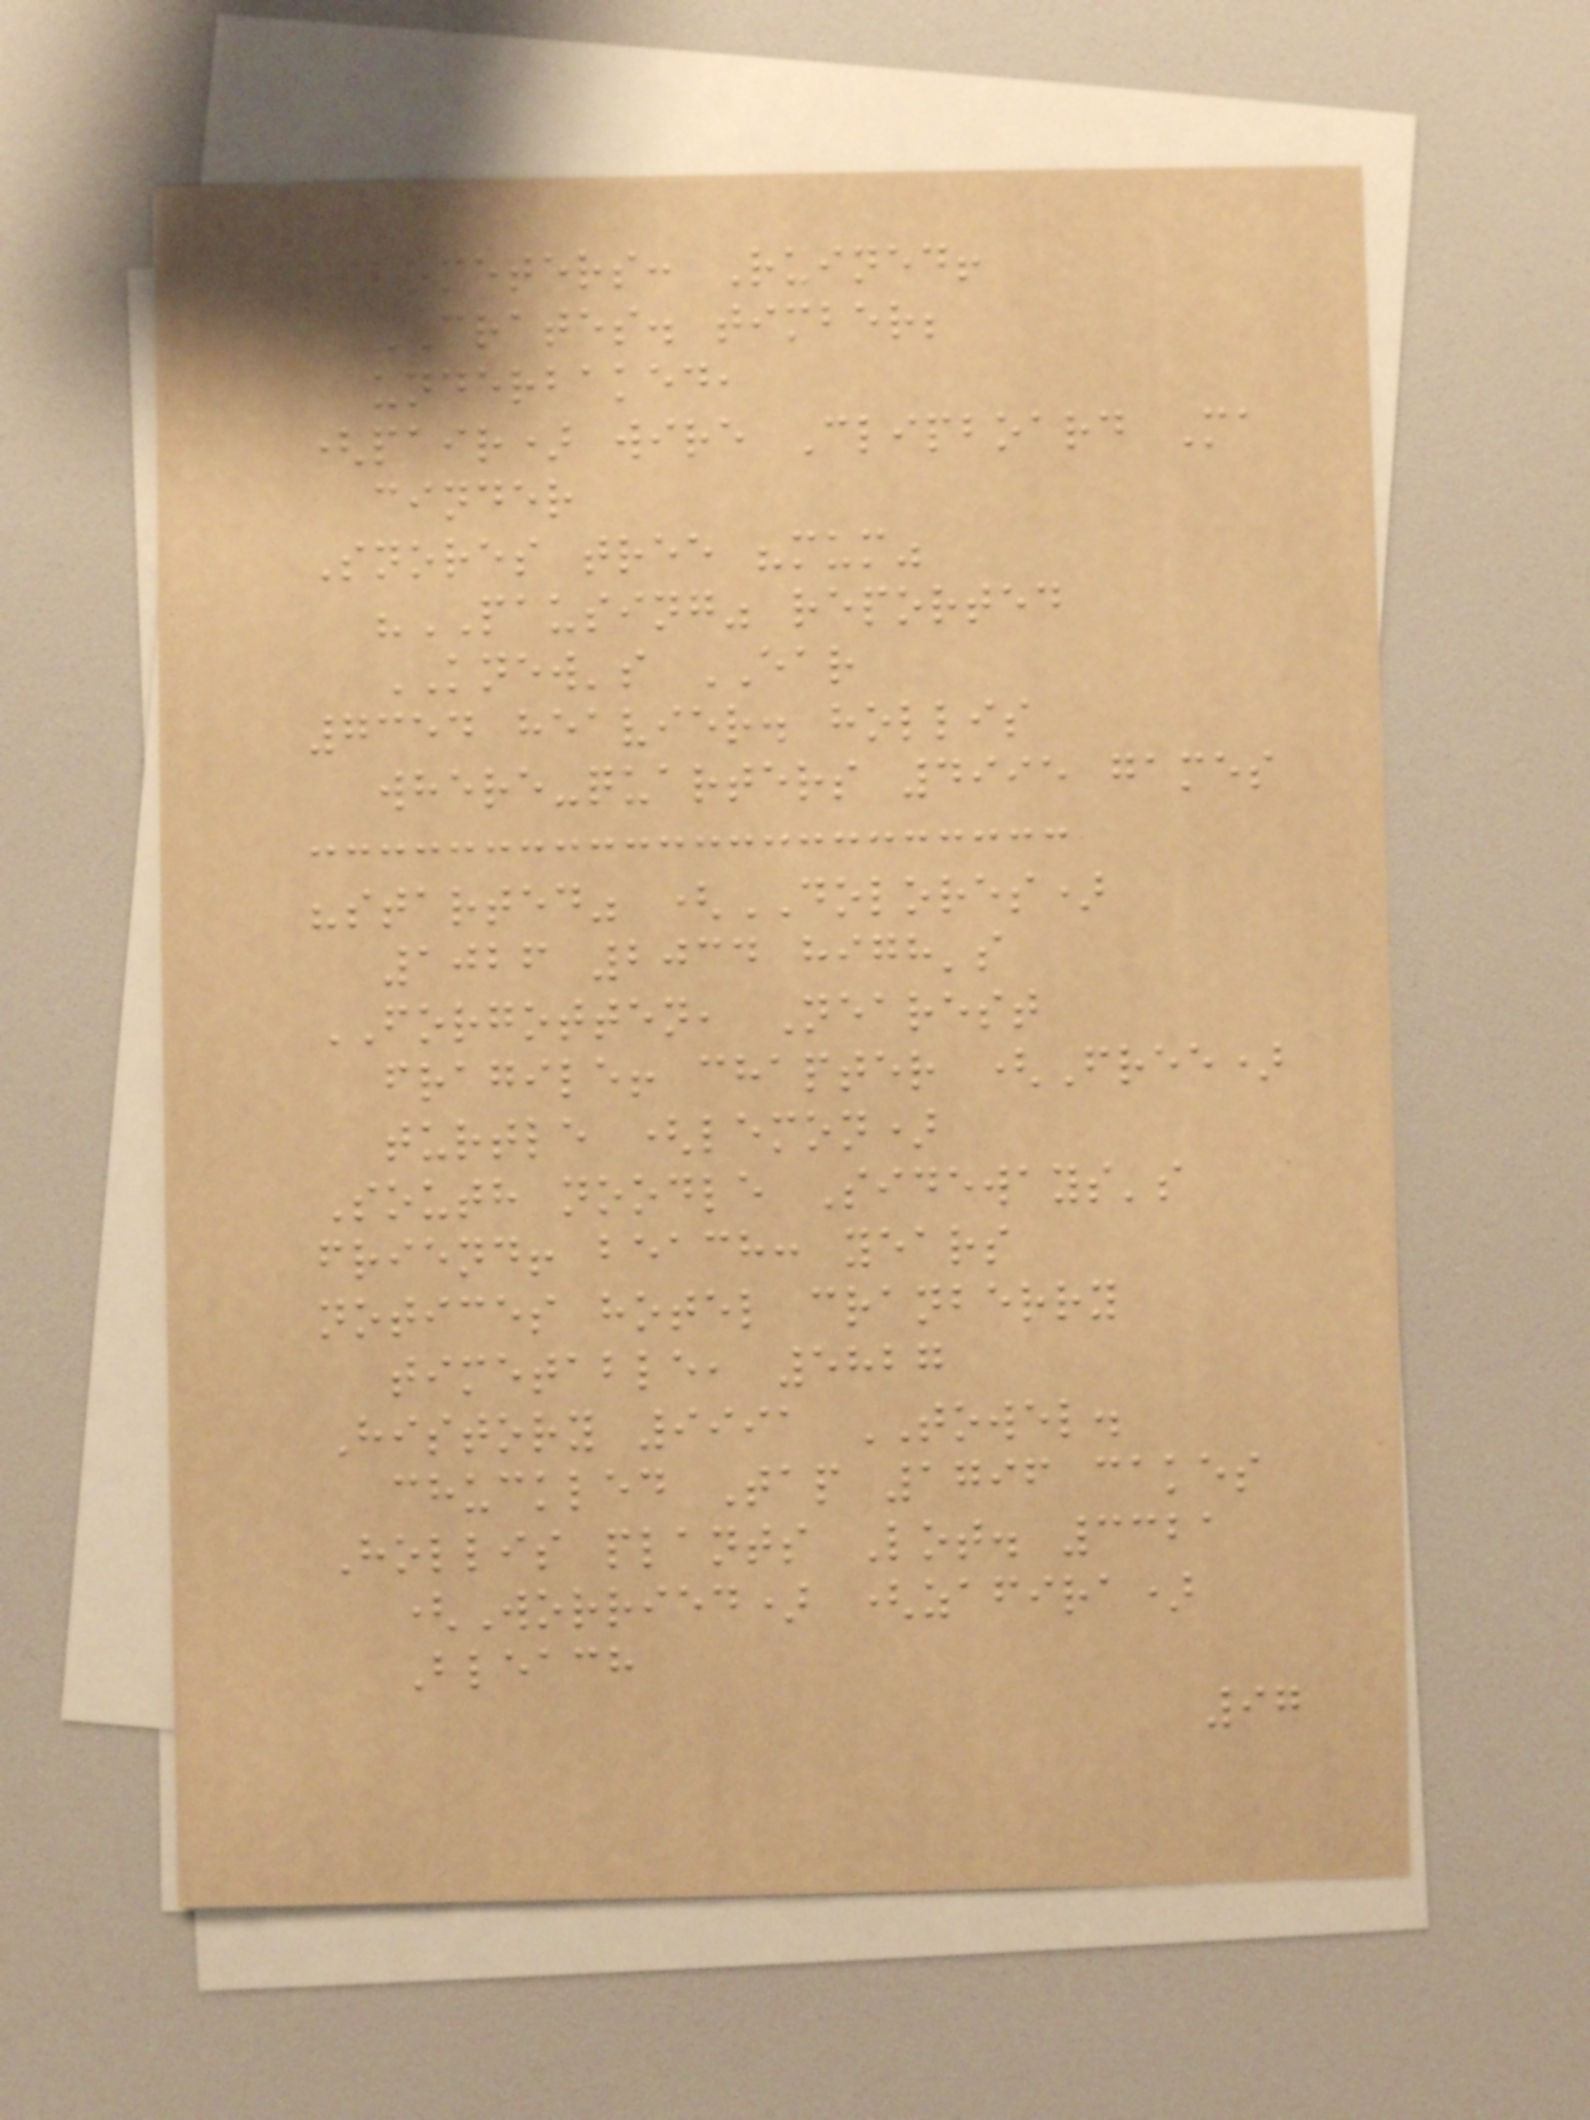kilometers: Ruined!
CRATES. timber;
underbaked,
(pair) wire Clipboard Ma
cinder
Snores tree "mum"
"PAUSING" reported
KNEW's EAR
7354 heavier. hollis
where-quarters 4995 games
"started" (DOLORES)
1026 2034 high's
FORGOTTEN, Nearest
fragile! chapter (Free)
turtle (lemon)
South noodle Sideways's
friend! beach: years
notices hotel cranberry
timetable, 5827
History 9991 TOWEL.
chuckled Tap 1796 cakes
Hollis plants Lot. 3321
(Worried) (zafira)
Bleach
97
